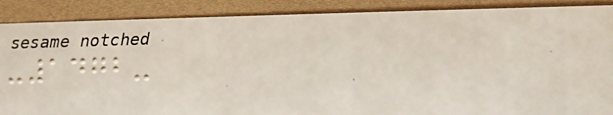-1472-
